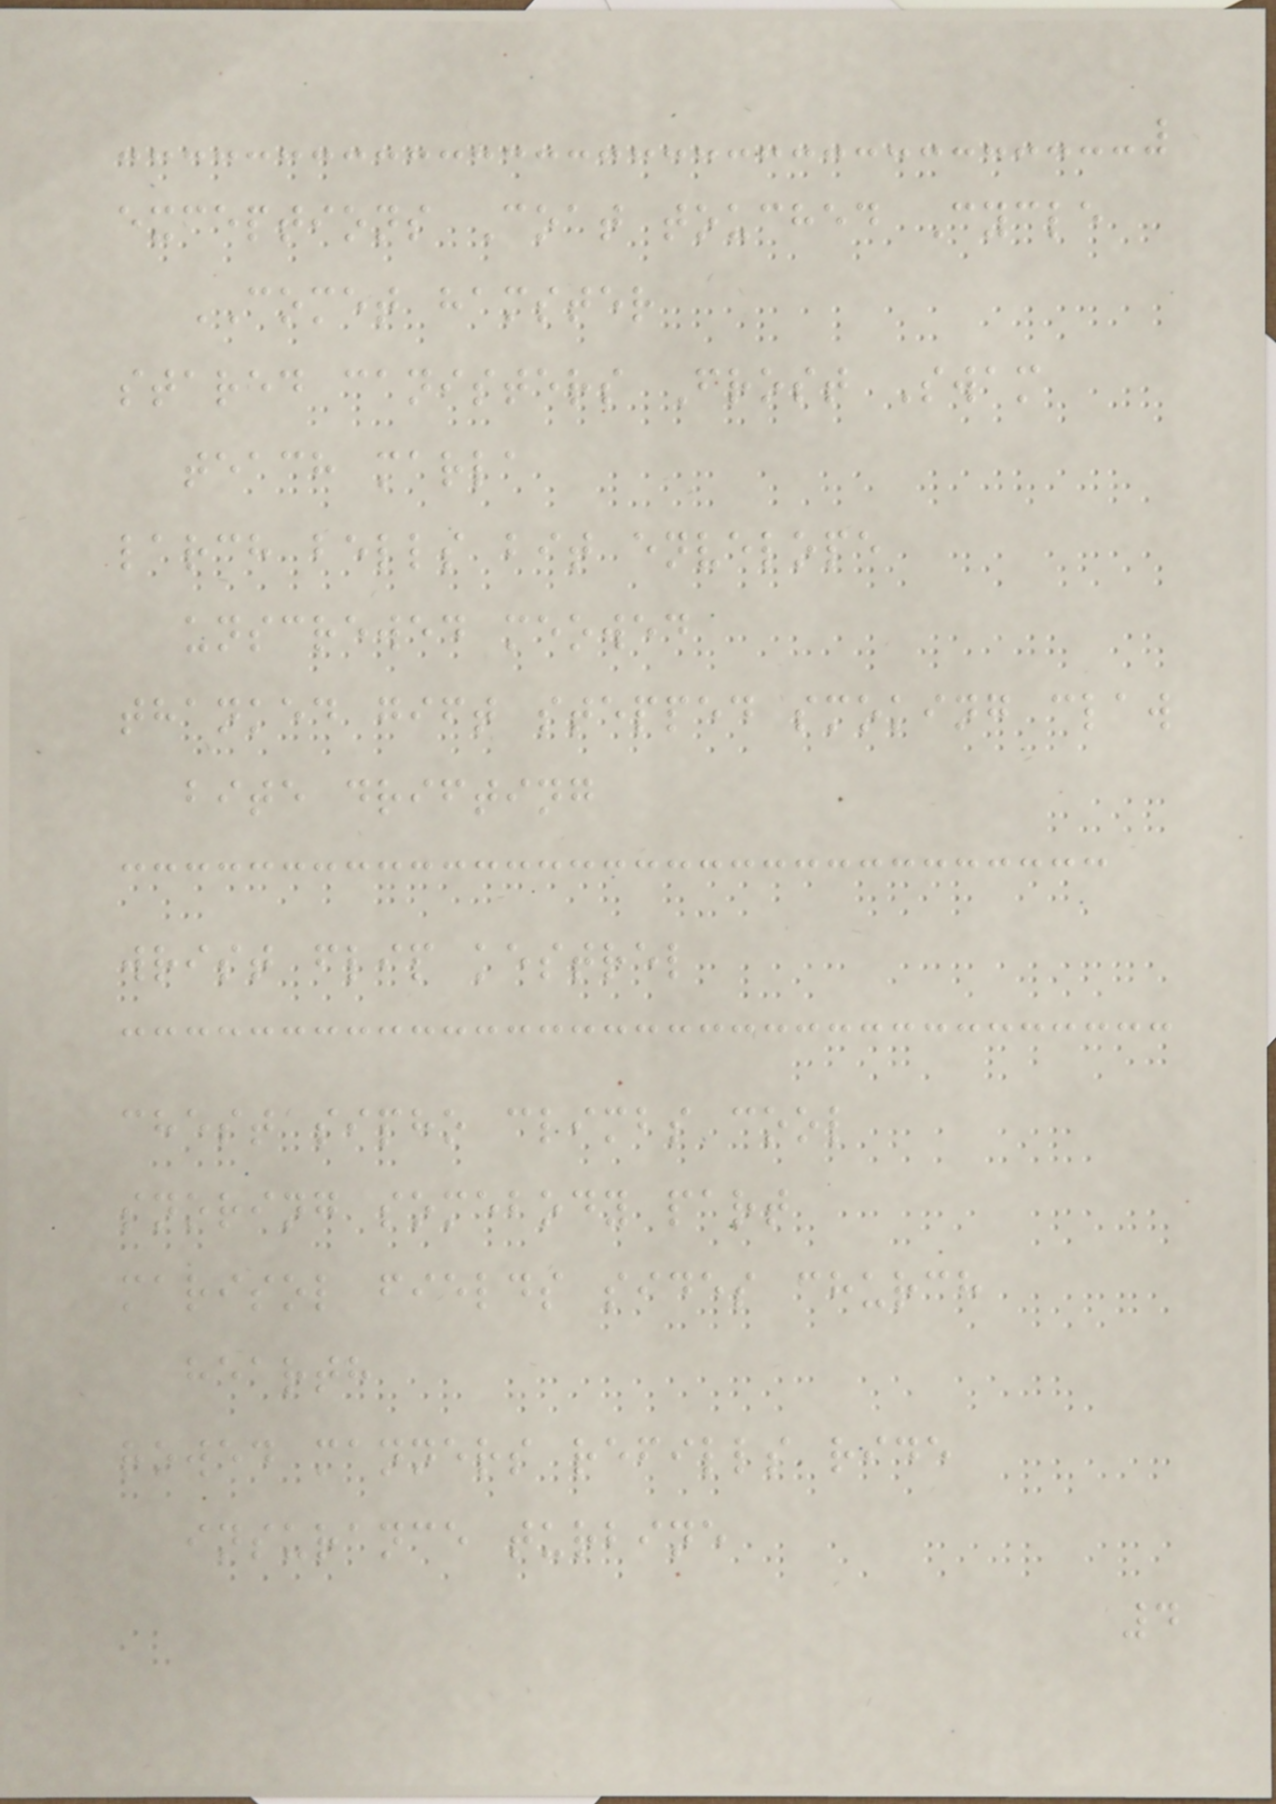exceptions Coat touched Cycle
COMET hamster
stared canisters Frost Swam
teach marla
larch bells bit envelope
unscrewed meowed
thanked gift stepped smoking claw
bite drifting
wrist flip kestrel
chest sipho climbs cool
snoring somebody part
marisol fields sides church
hearth
rowed manners refills ride
insurance turbine
4
